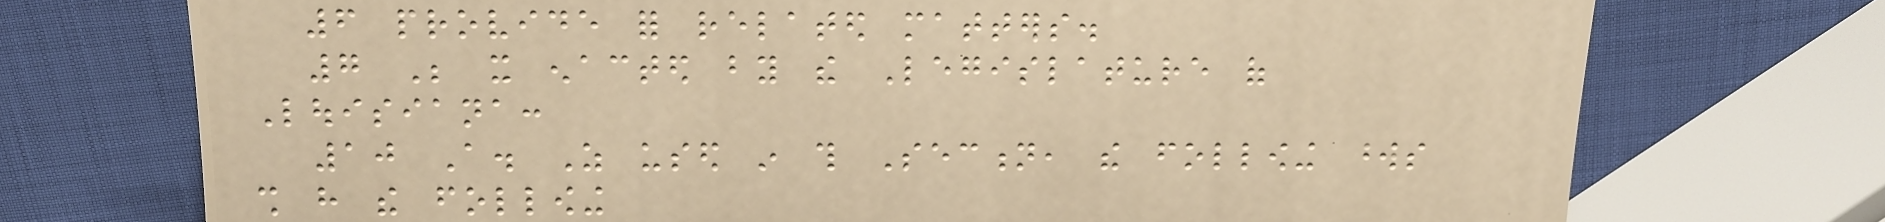6 provide for related matters.
7 Be it enacted by the Legislature of
Louisiana:
10 A. As used in this Section, the following words
shall have the following
